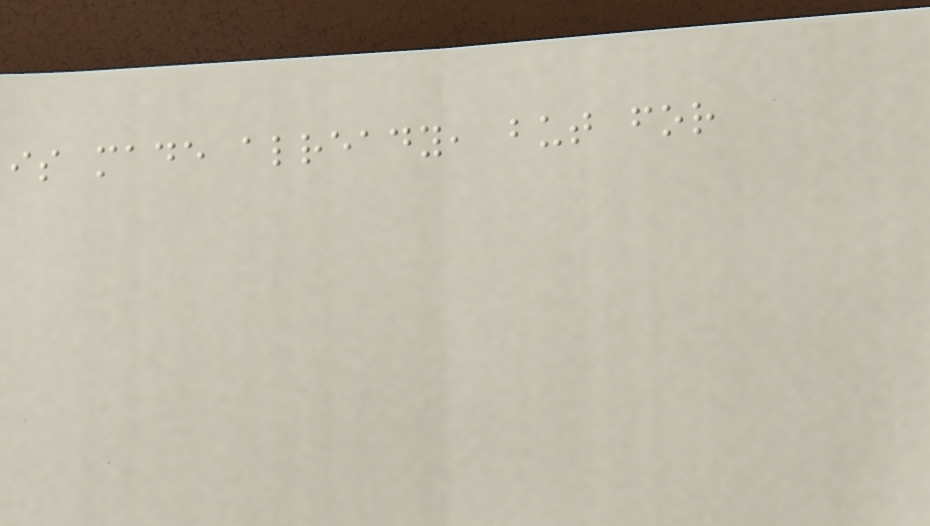is made already, but for
